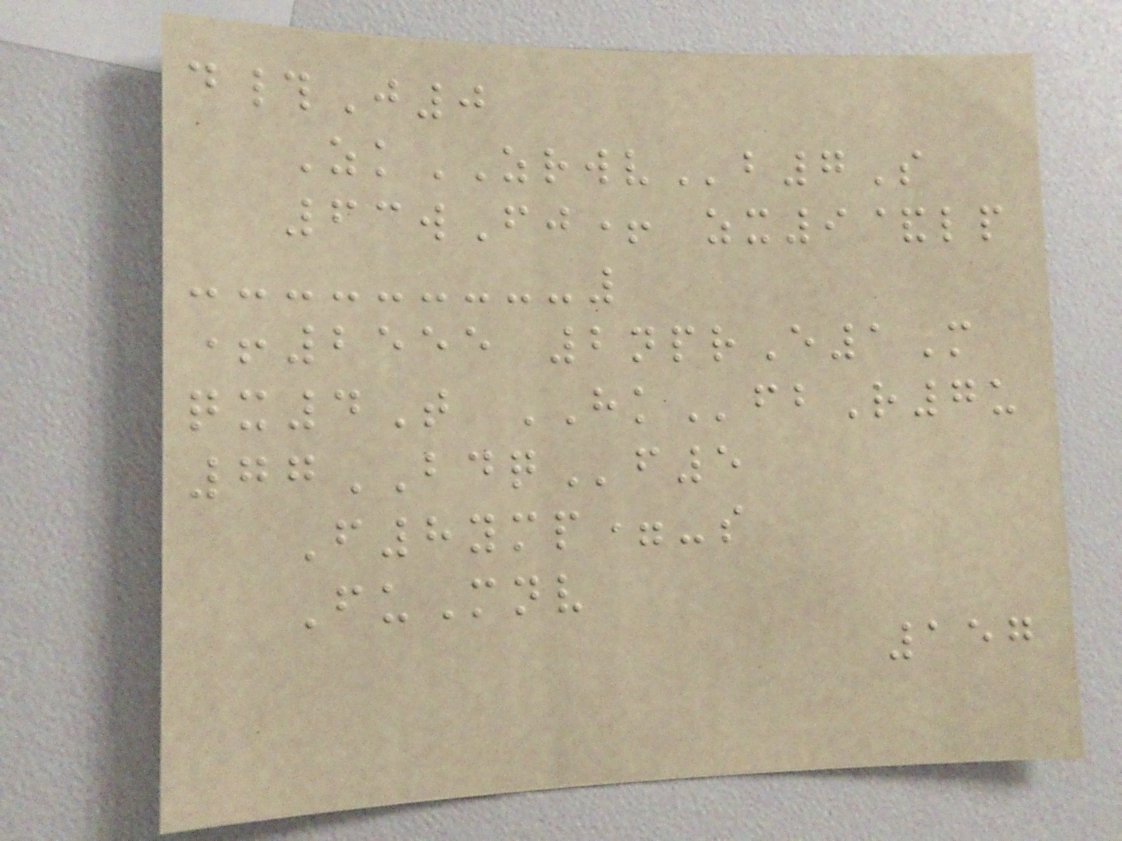d#J0
ZkZRWVb7S
63wFj+ zx9&lp
+2555 2nprE1M
qx4T HKfbR7u
77BDQf5
F8ymp=-s
FuMnv
157
